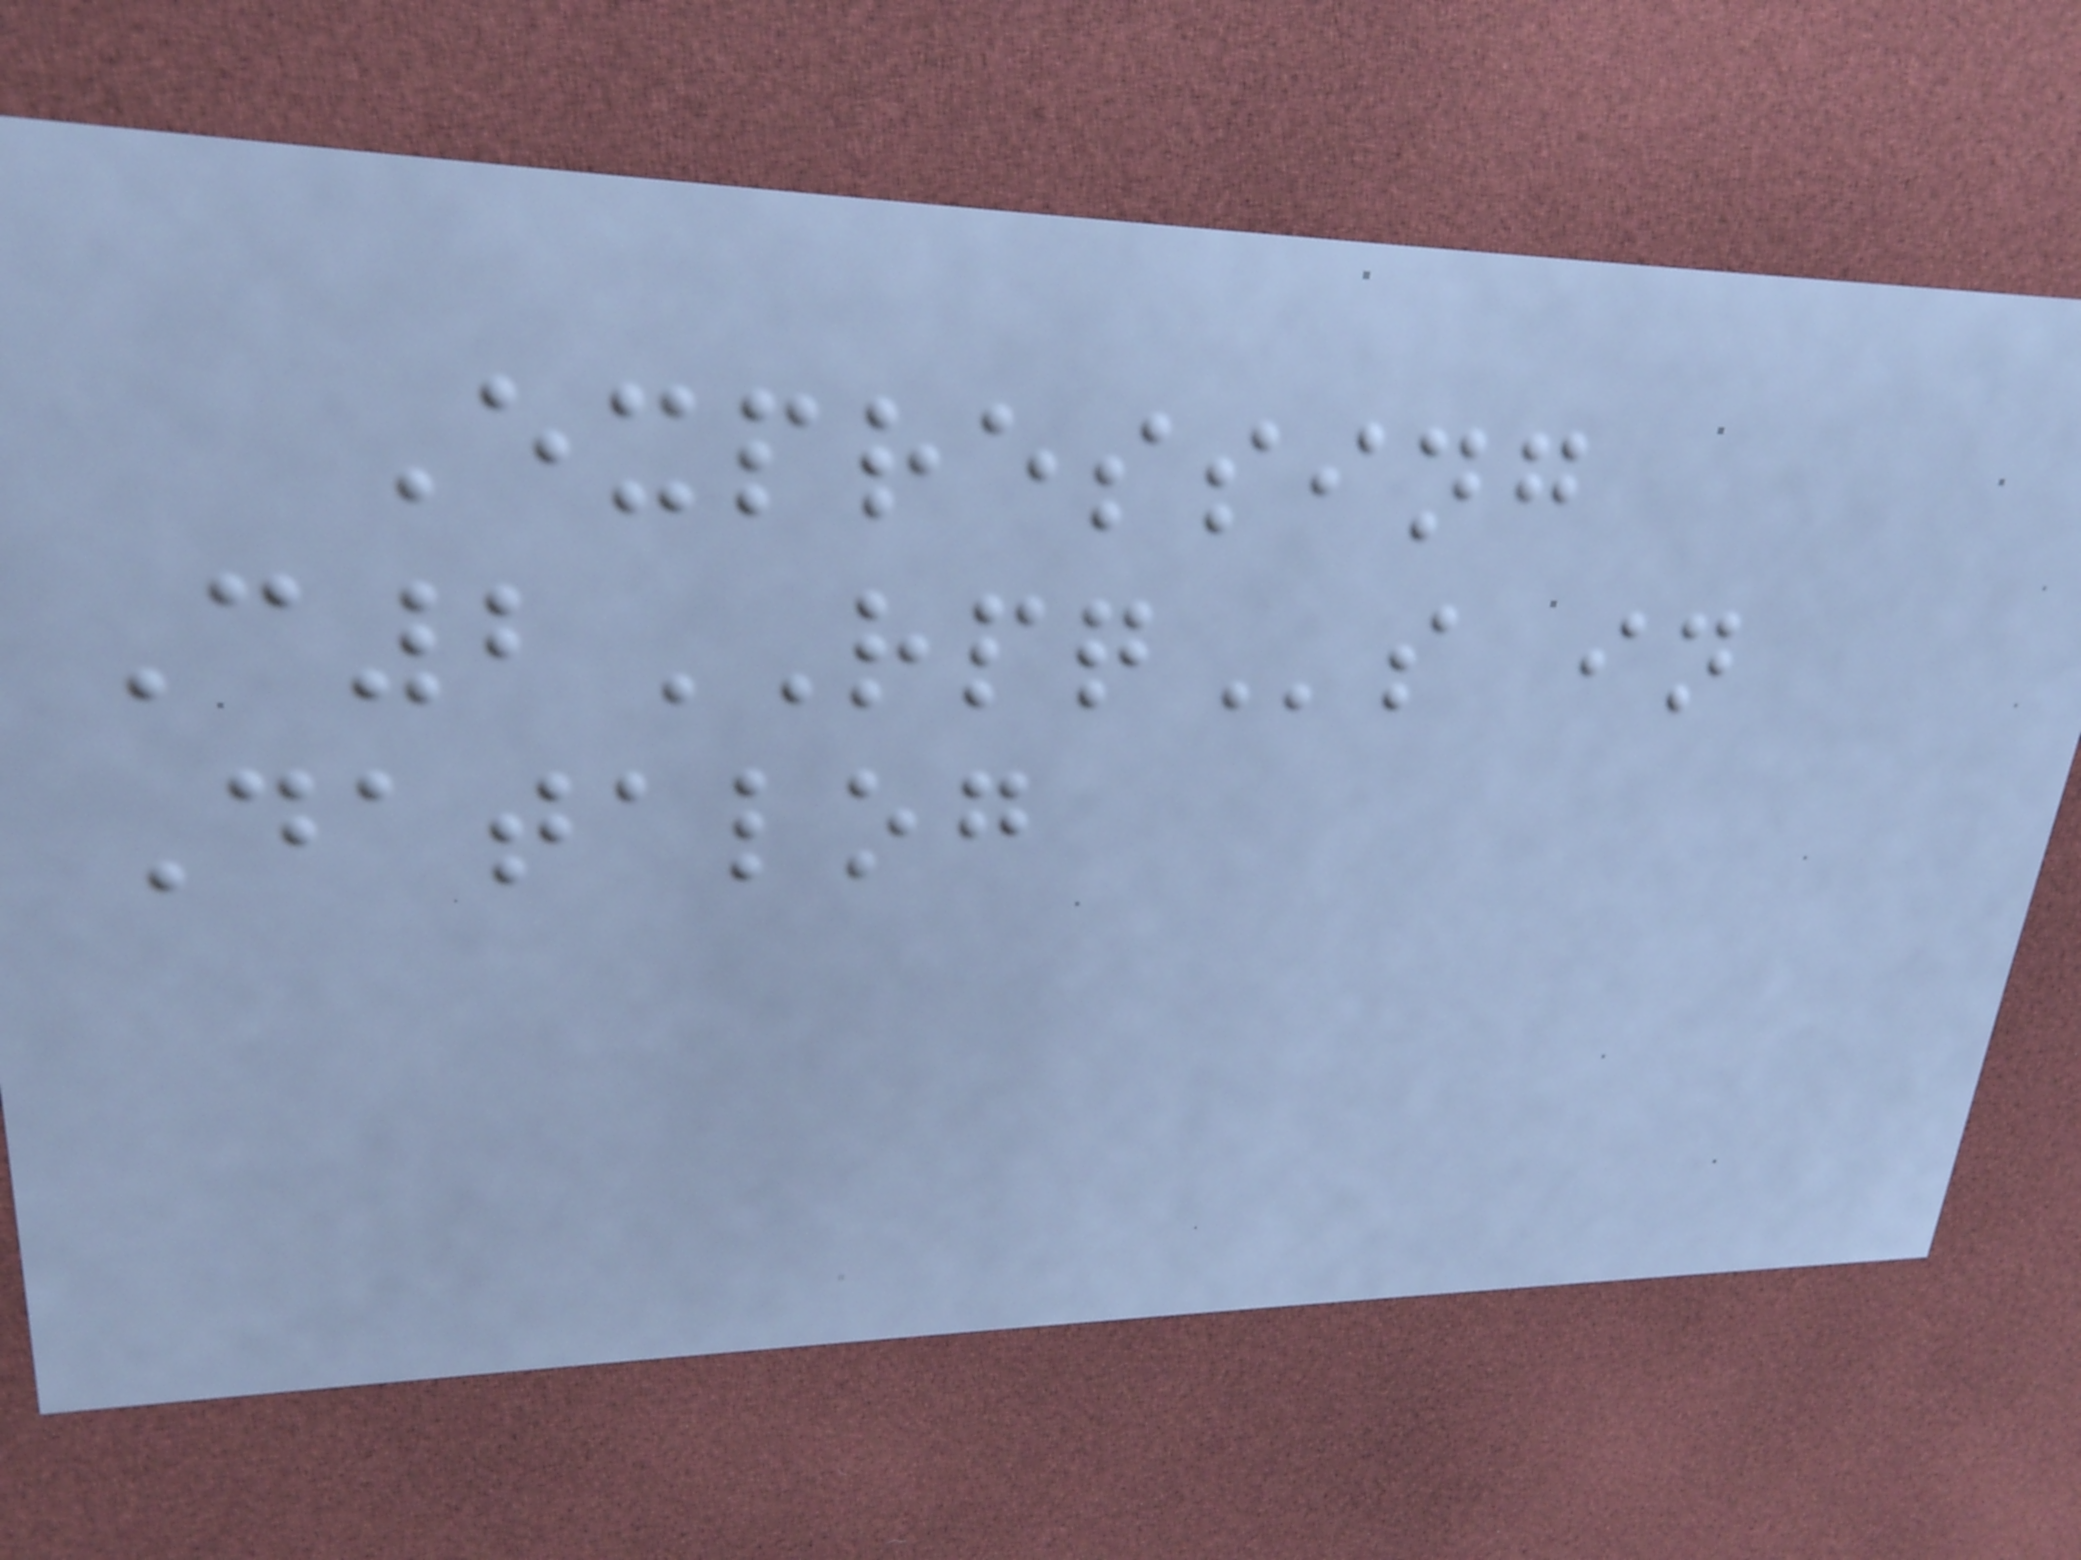Expressing
C2RPQs in
Datalog
